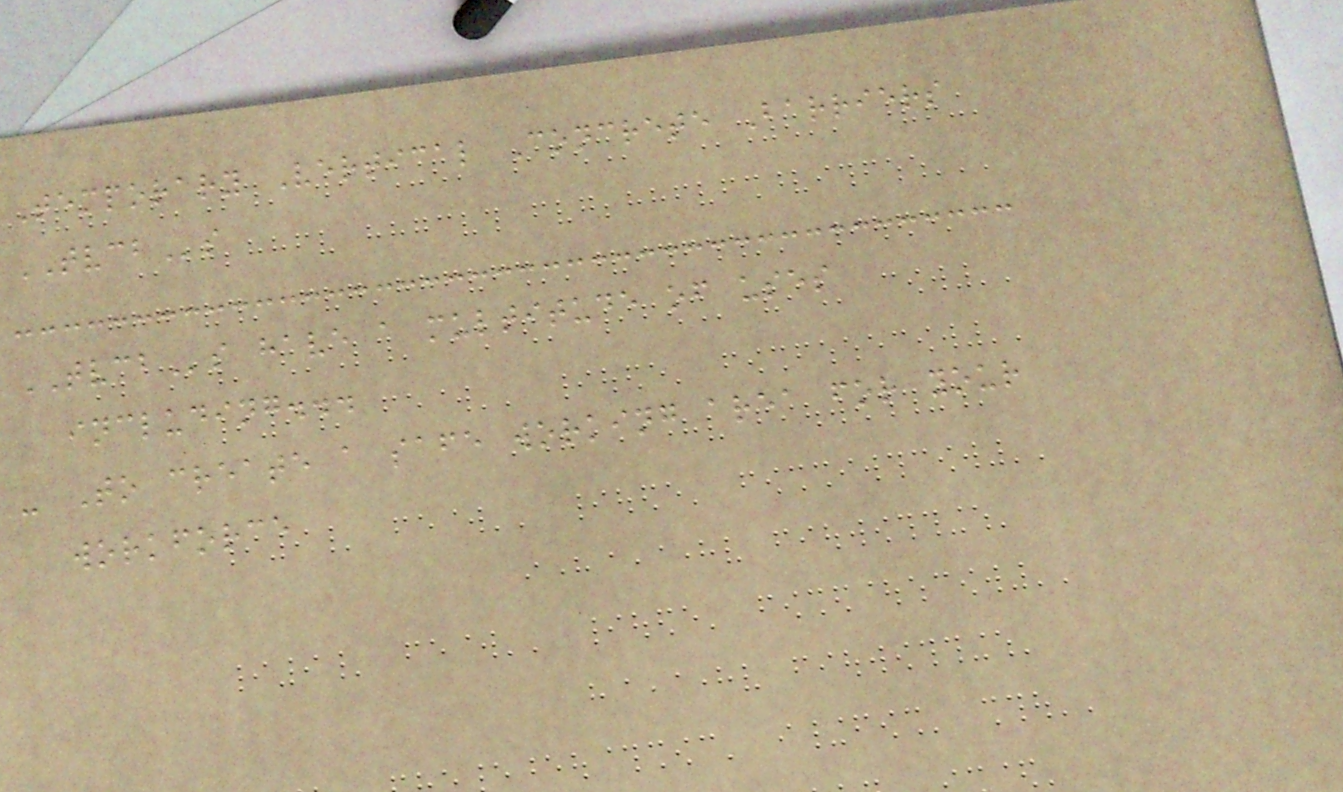Temporary Vertical Concrete Barriers
TVCBs
TVCBs have a multitude of uses
including...
- To create a safe working area for your
workforce
